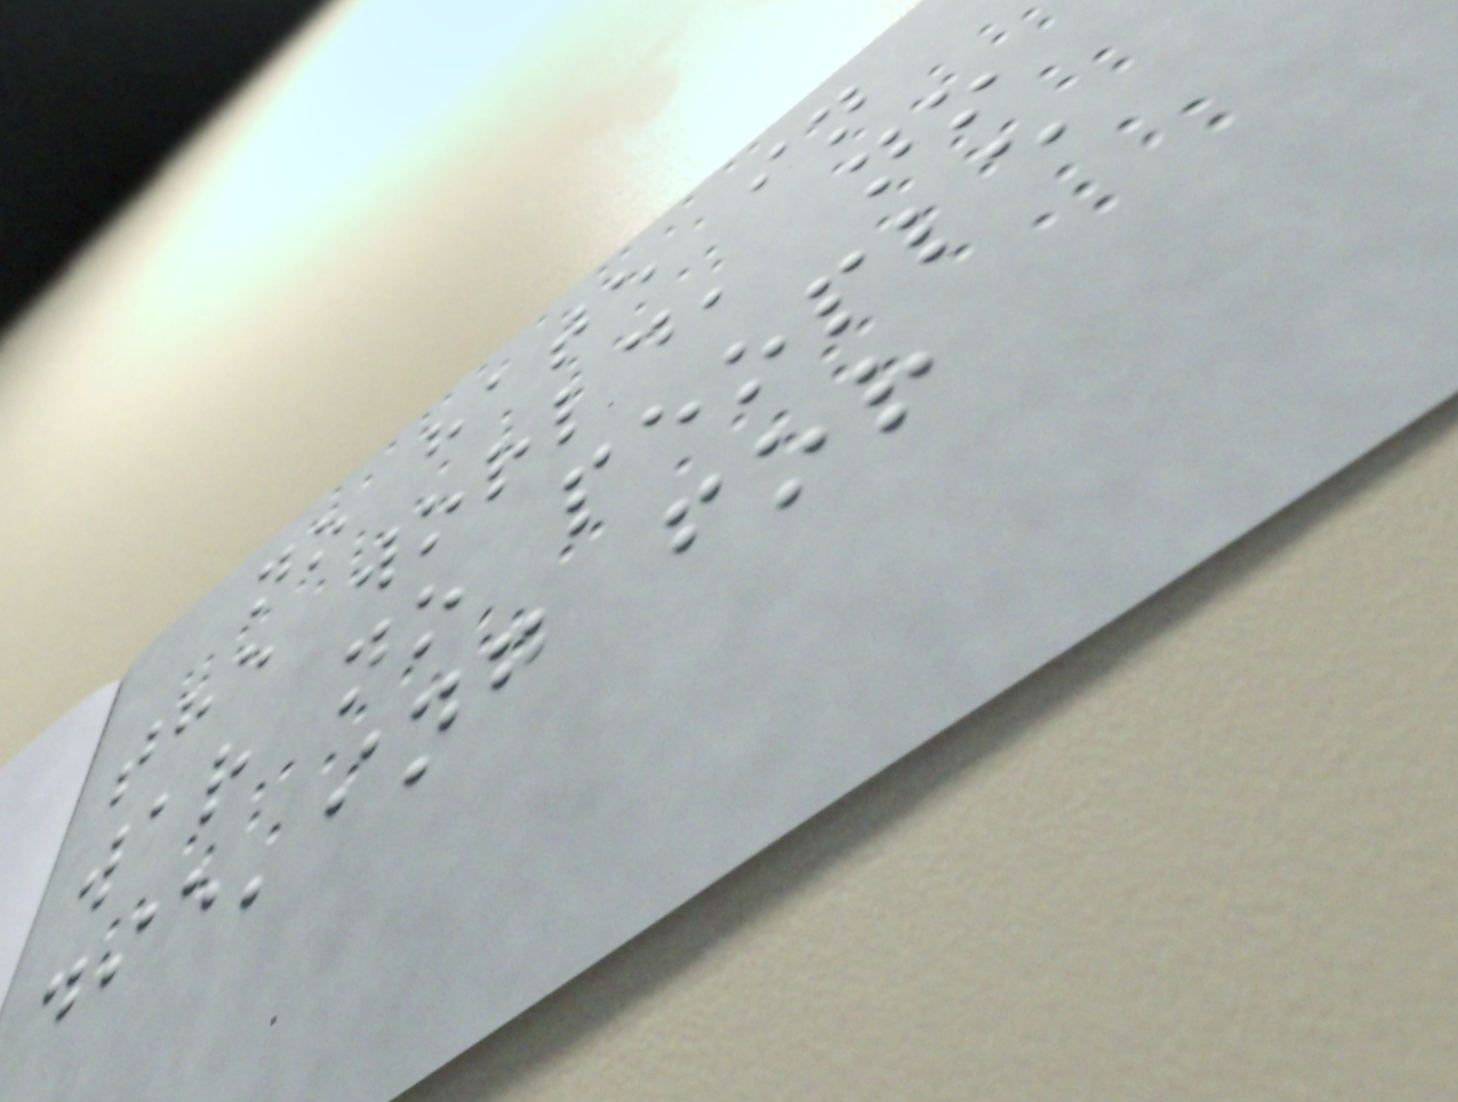no hate in
the world, no
war no people
die'ing for
